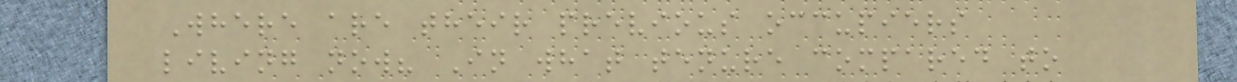Where are their previous occupiers
living now? In what tenure compared to
